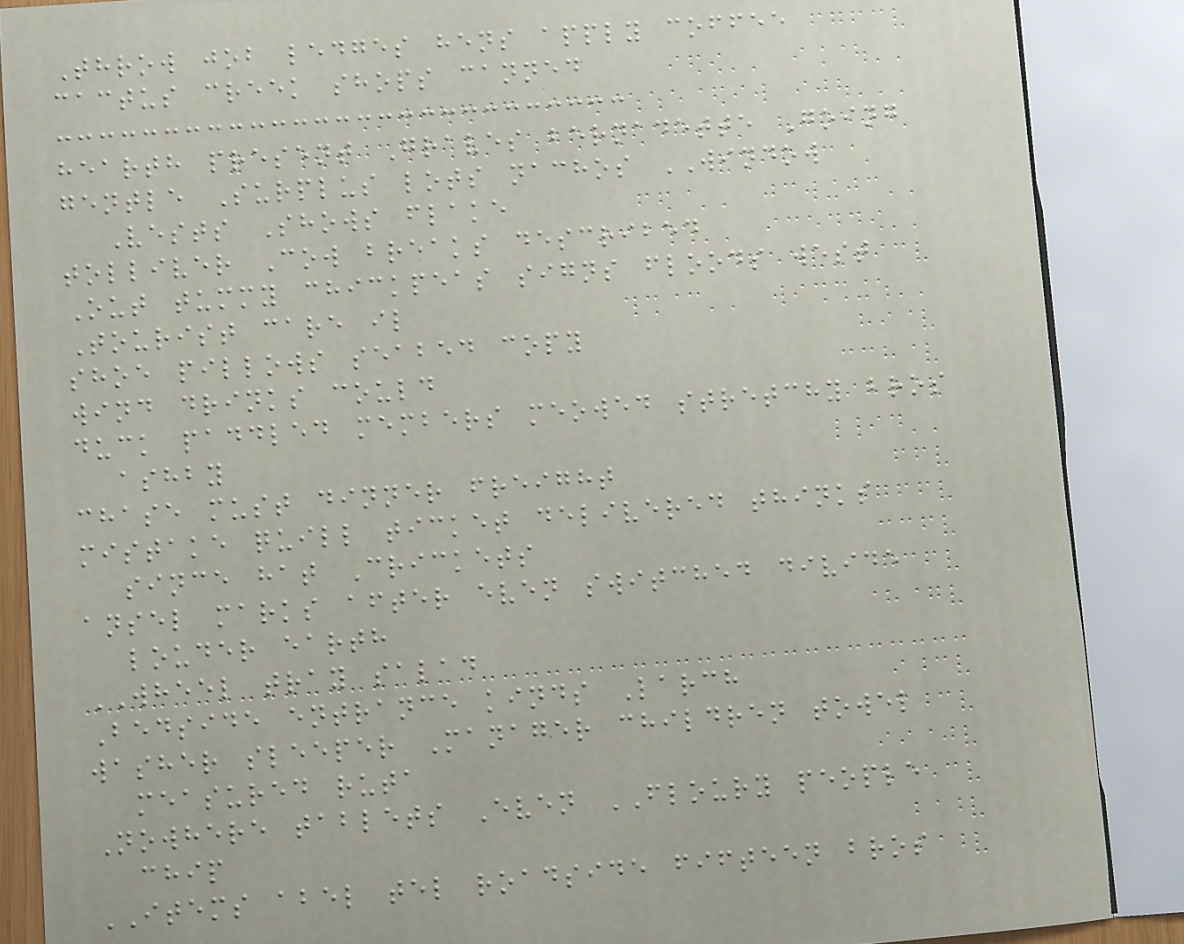Throw job ledges hens apply coffee
cactus creek shops canned
hearth present Graves bernadette Going
gentle Surplus lots nachos WINDOW
Vests Shows flake
tolliver Cow breaks described
Out tummy chickpeas signs floods west
Tourist care il
shoe pillows seabed copy
wind drinks could
duck paddled members meowed stretchy bros
ashby
chase must dinner freight
mistake quill ticket delivered thinks
since hat Crickets
ansel marks after even switched divide
louder earth
WHEEL tray salad
Bedside entrance kinds Larch
washer sleeper Manager children towel
measured ruta
Nowhere tablets Even FLOURY people
chip
ITEMS abel tel roadside fifteen bros
